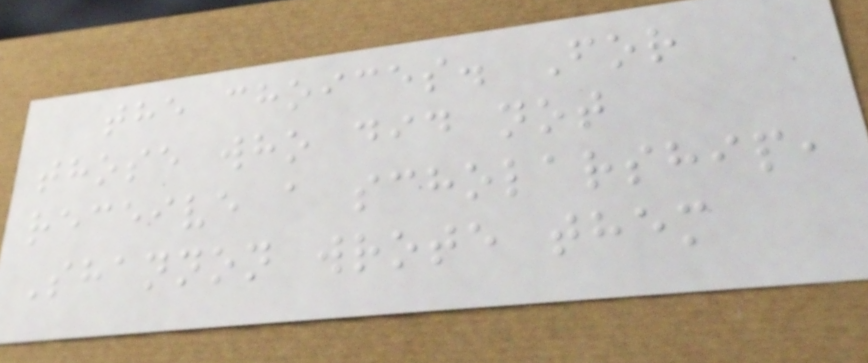the choices. For
those who did not
receive a scholarship,
Shannon wrote them
